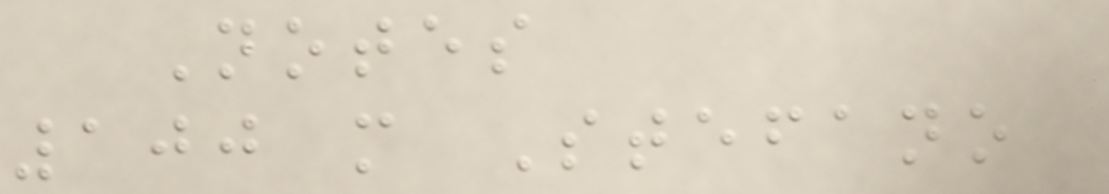Notes
100 m Stefano
